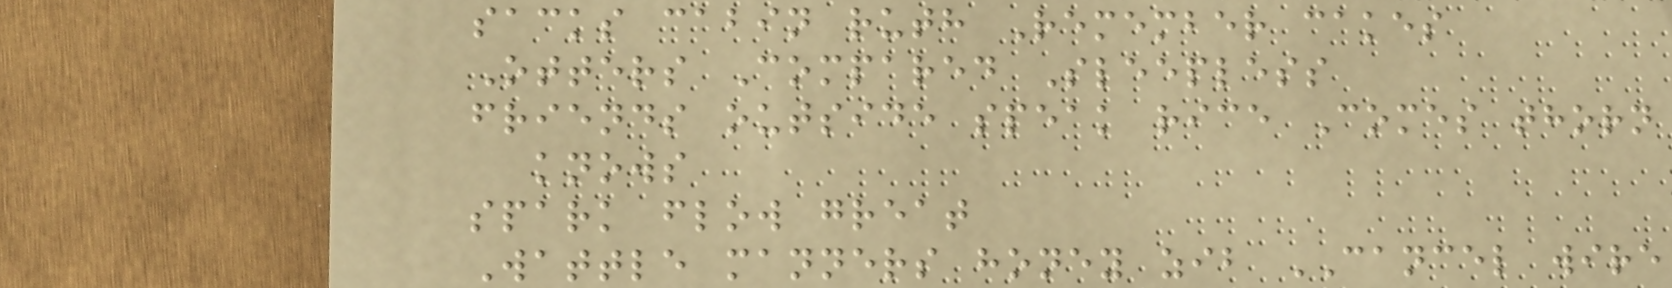sacks cabin ruth Remember cakes
Otters Compared Sleepless
friends outside speak rice Comes thorn
knows
spark flow great
Wattle manners honey zib CANCEL wire
